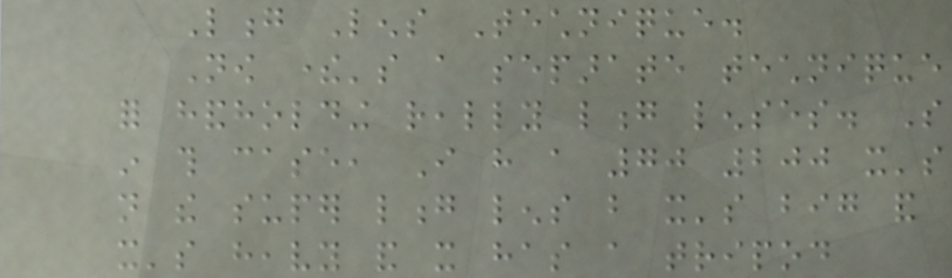Long Lens Technique.
Now there's a separate technique
for handholding really long lenses. So
in this case, I have a 70 200 it's
not the super long lens but it's big and
it's heavy and it has a tripod
